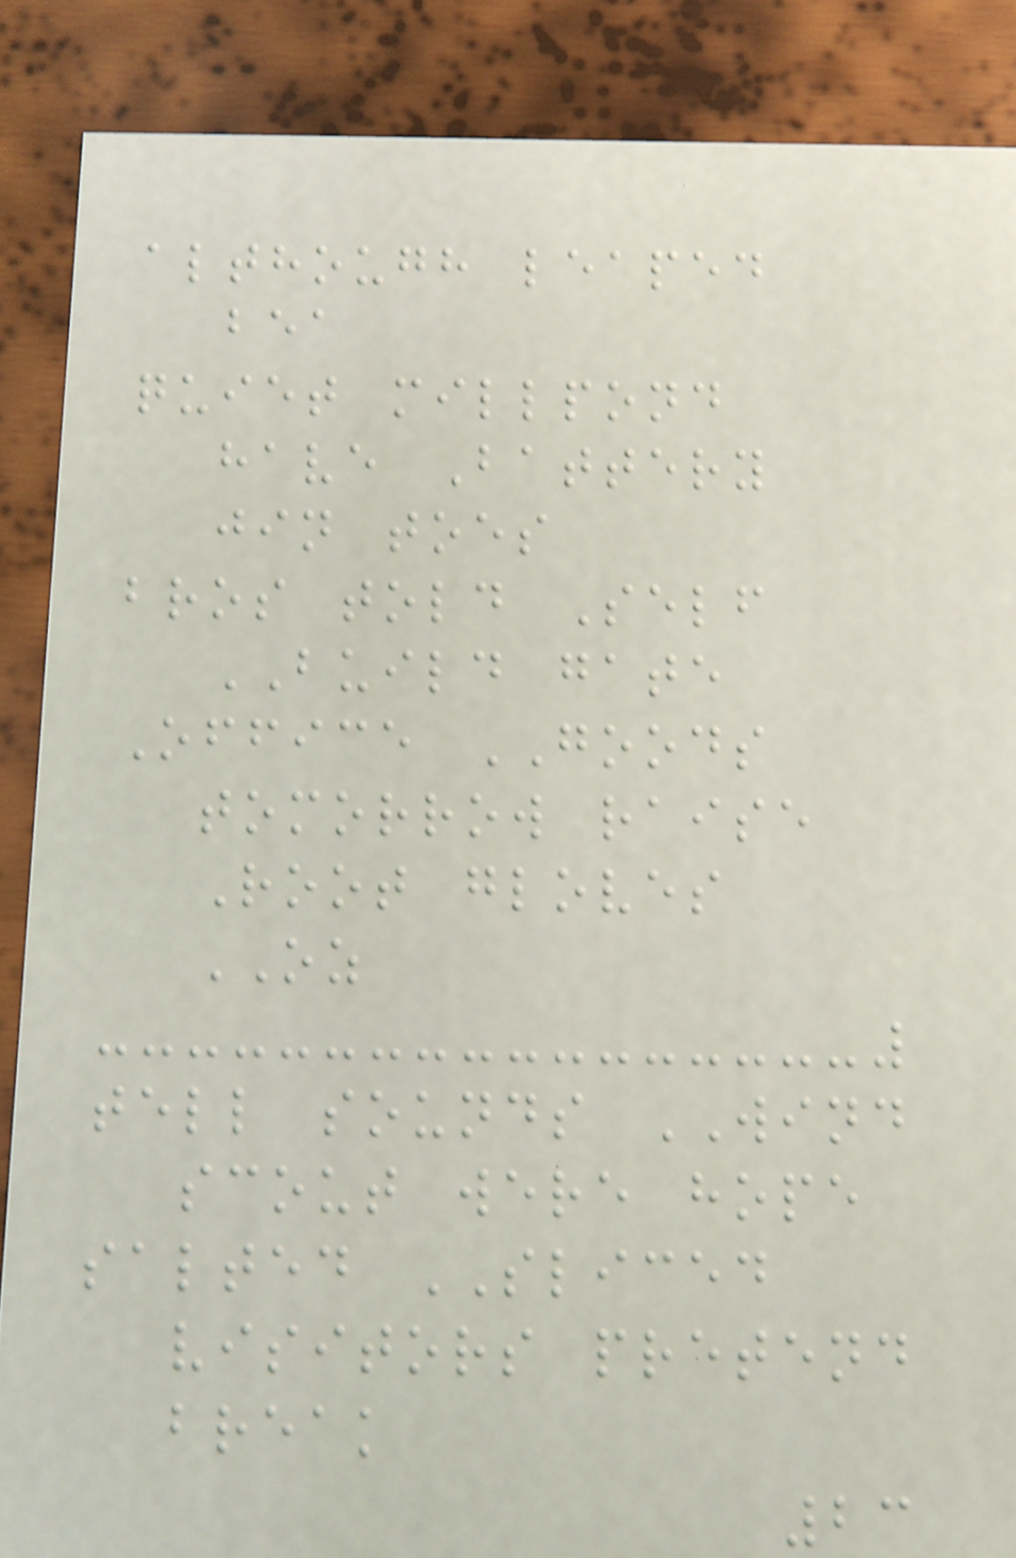although leaped
bea
quiet millpond
have Battery
jin toes
bros told Self
BUILD gate
Office GOODS
tomorrow raise
Root gloves
OZ
tell sounds WIND
scout were hope
salted SLICED
visitors pretend
break
23
